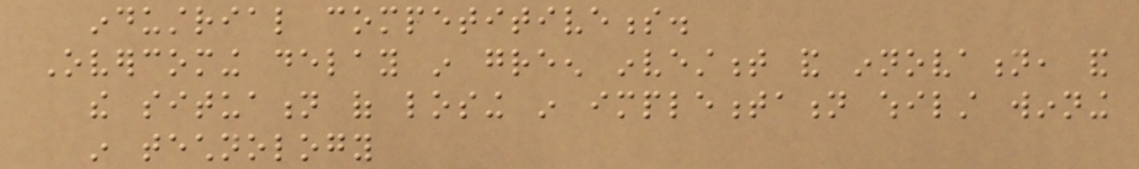industrial competitiveness.
Overcoming delay in green investment and innovation, and
the situation of losing in implementation whilst winning
in technology
